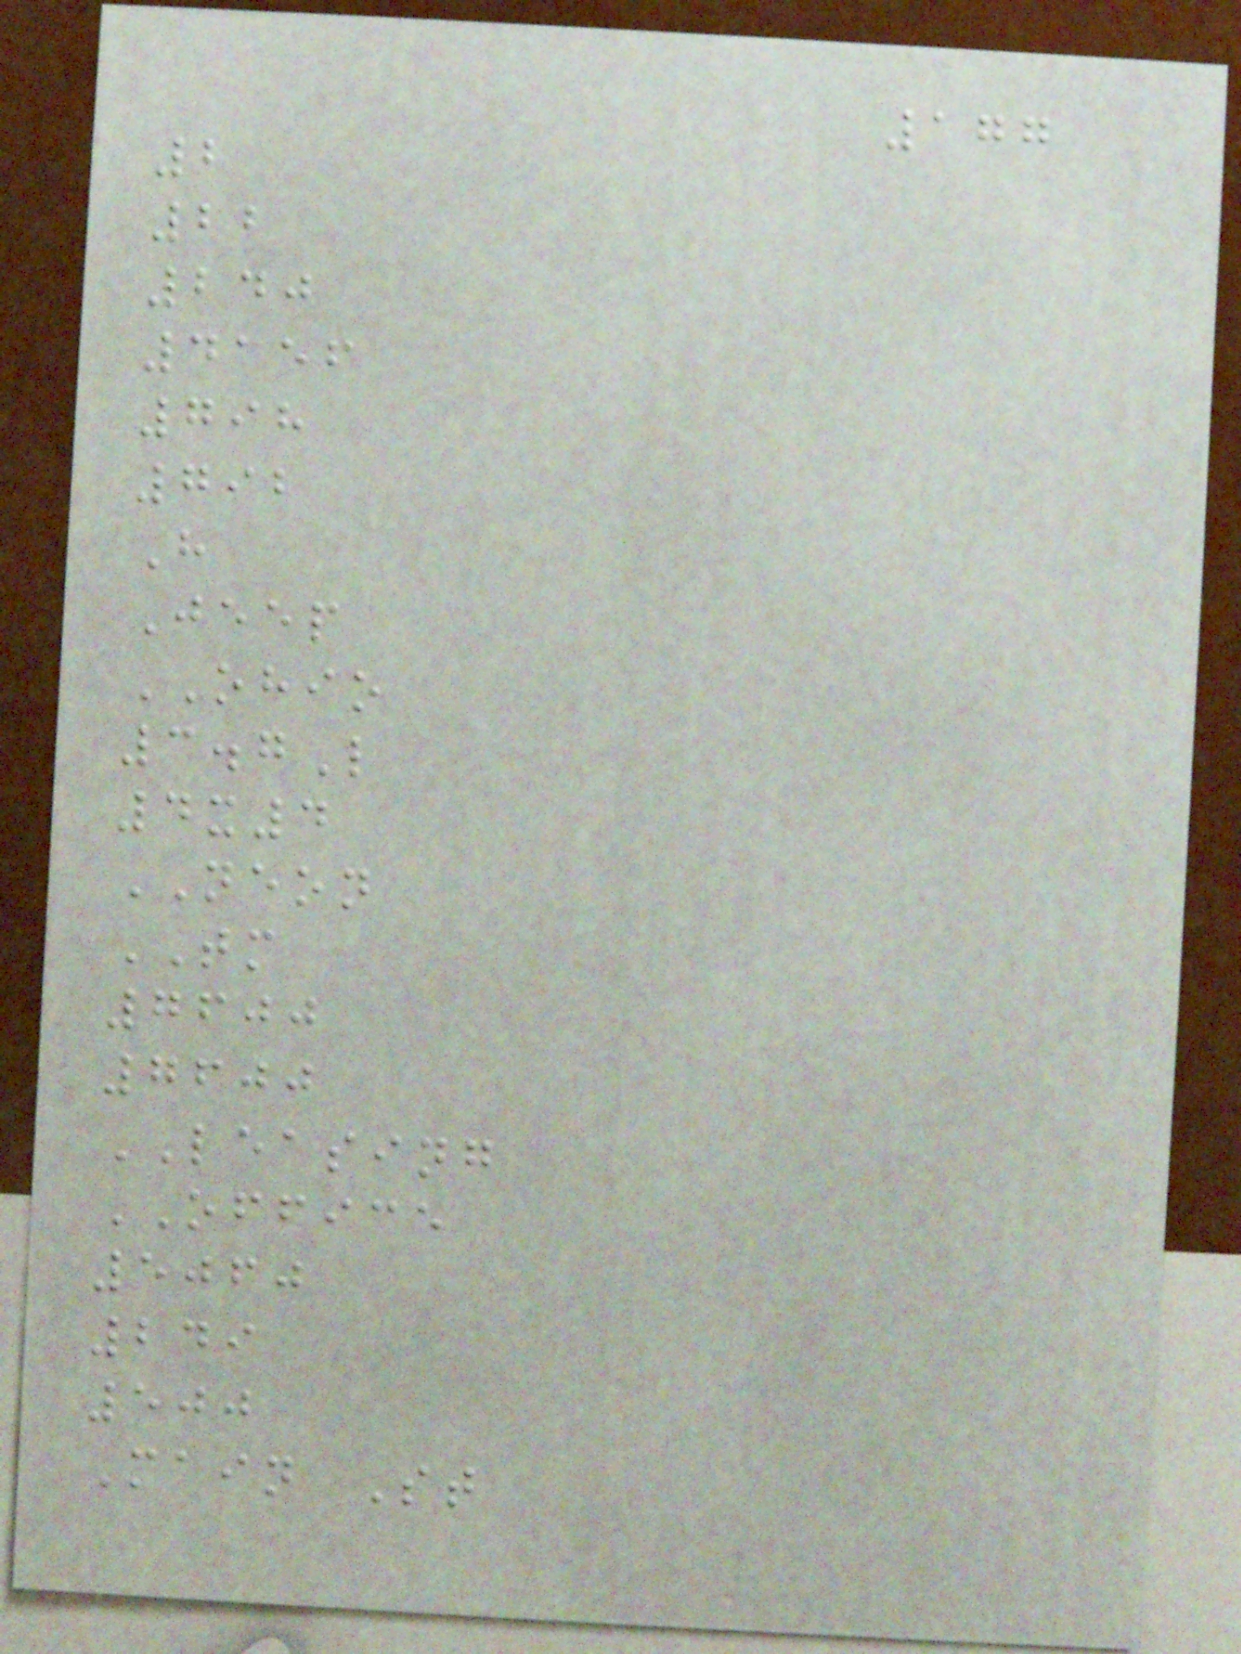177
2
22
240
4156
798
792
H
Jeep
OHIO
3.7L
4x4
NEON
TM
7600
7600
LEASING
OFFICE
5060
249
500
Main St
